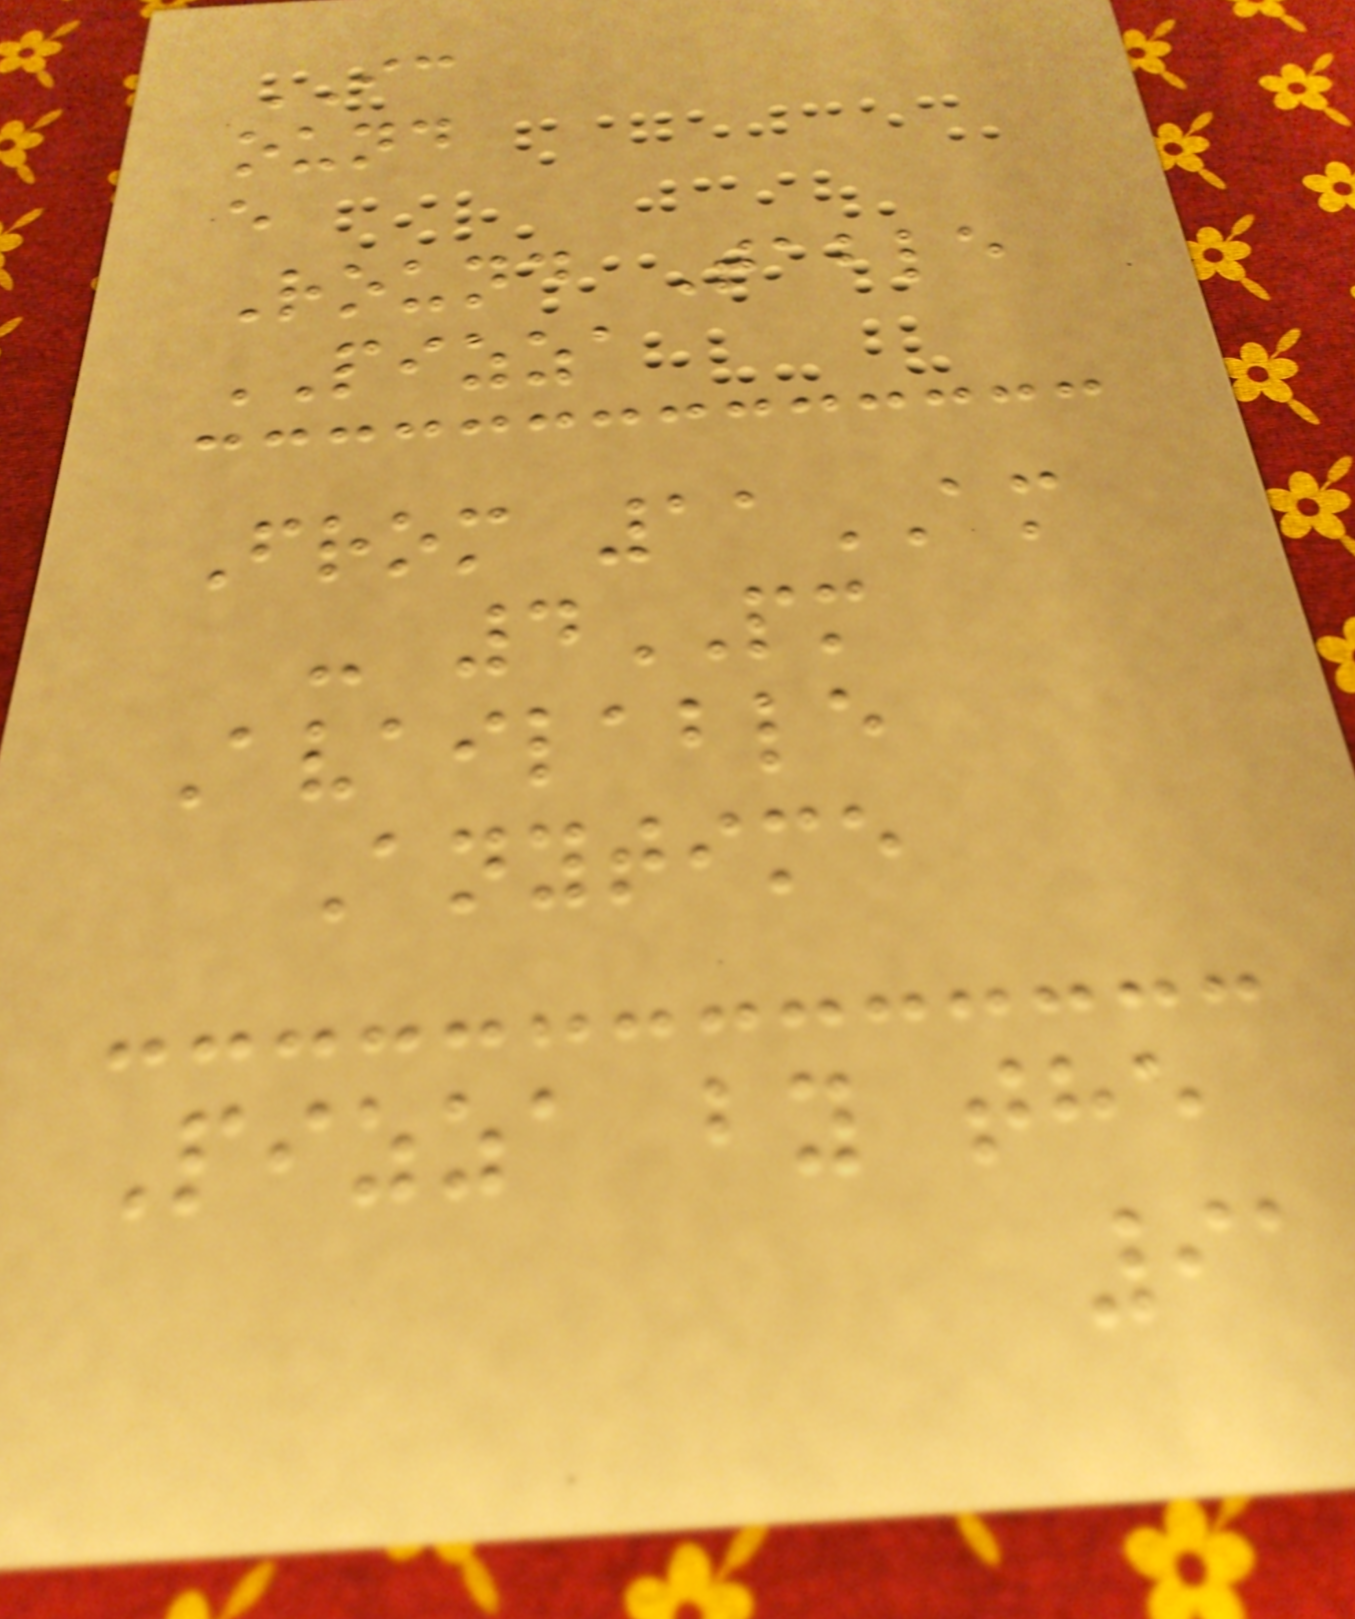IC
ound
e
Round Table
PIZZA
From 11AM
- 4PM
Available
Anytime
Pizza by the
91
